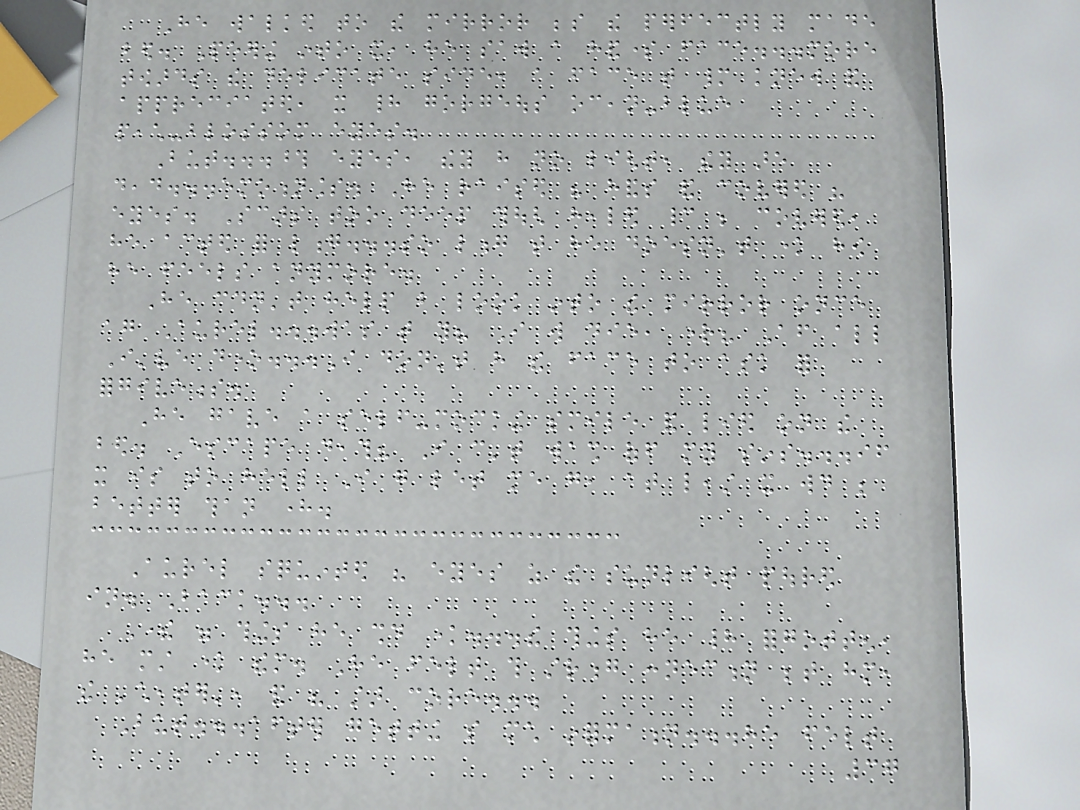He walked to the mirror beside the perfectly made
bed. Peering into it, he saw a handsome face...more
towards the delicate side, a face that many knew and
appreciated, it had gorgeous ocean-blue
peach-blossom eyes.
But...those eyes, they have no light, they are
dead...emotionless. He raised his hands and covered his
eyes. Scars too deep though healed cannot be covered,
he acted for long...so long that he doesn't know how
he feels anymore.
He couldn't help but look into the mirror once
again Aurel...was that you? I will die, right? After all
I've done...I don't have the face to ask for
forgiveness.
He gave a self-mocking smile and lied on the
bed. Escape death? I can't wash off my sins...if
it is to hell I go let me go, at least it would be
better than here.
Aurel squinted his eyes as the sunlight poured
in. Back...
There were things he should know...the things he had forgotten,
he must know them. He felt this strong connection between him,
the 'cheater', and his star core...
But...after getting so much information...he felt
37
